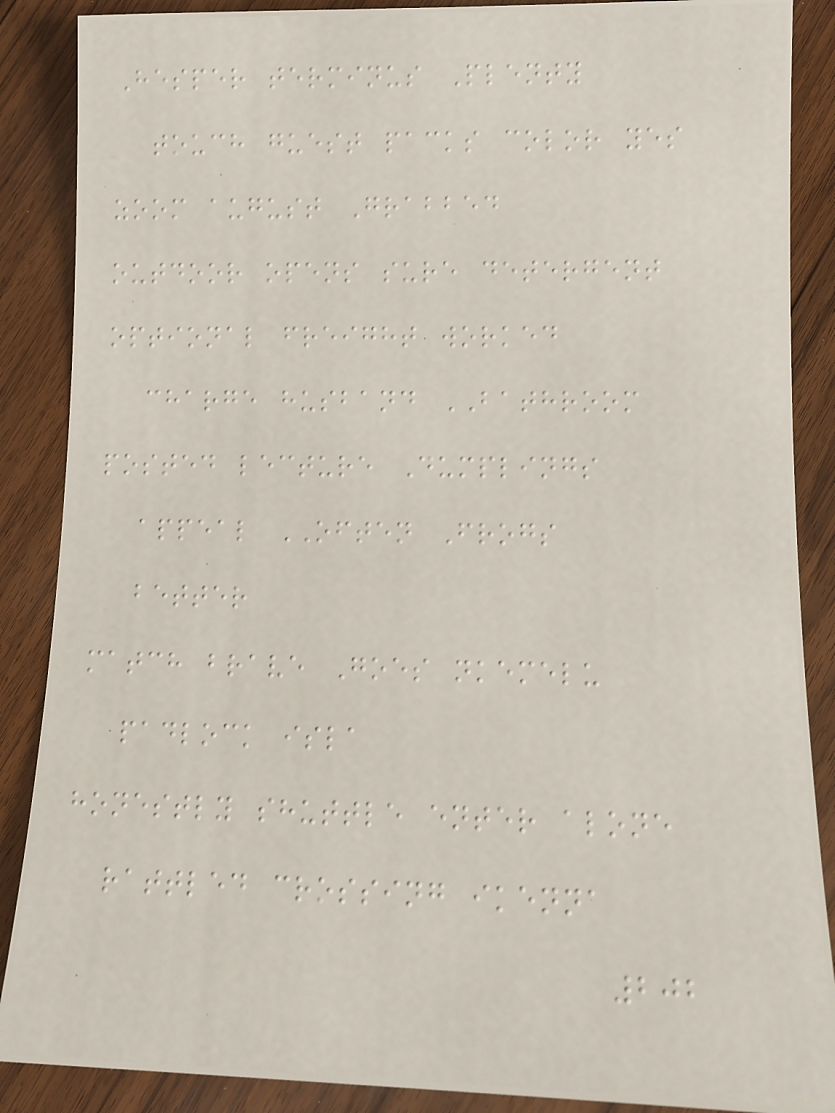Hesper terminus Plenty
touch guest packs color yes
zoom august Grabbed
outdoor opens sure detergent
optional freight worked
charge husband BATHROOM
posted lecture Dumplings
appeal OFTEN Frogs
better
match brave Goes nkemelu
padlock isla
honestly shuttle enter alone
rattled crossing ikenna
202
